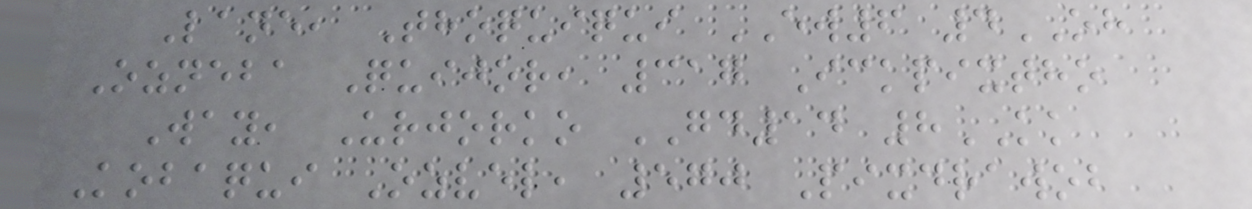Lane, Thoquiqui EW6 4OH
Ozneba Quijor, 317 Ickpixtho
Way, Urjorko GD14 8KK
Kobaqui Ozvel, 570 Pixdrawob
